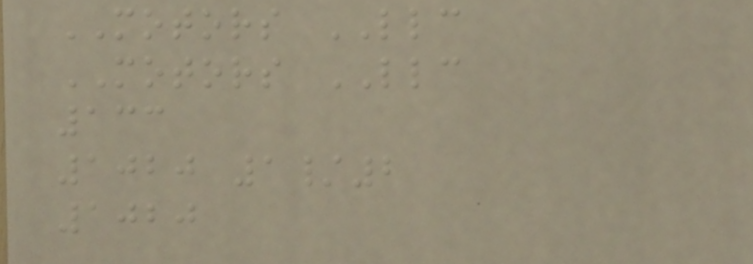MOTORS LLC
MOTORS LLC
133
1020 1/2
1020
